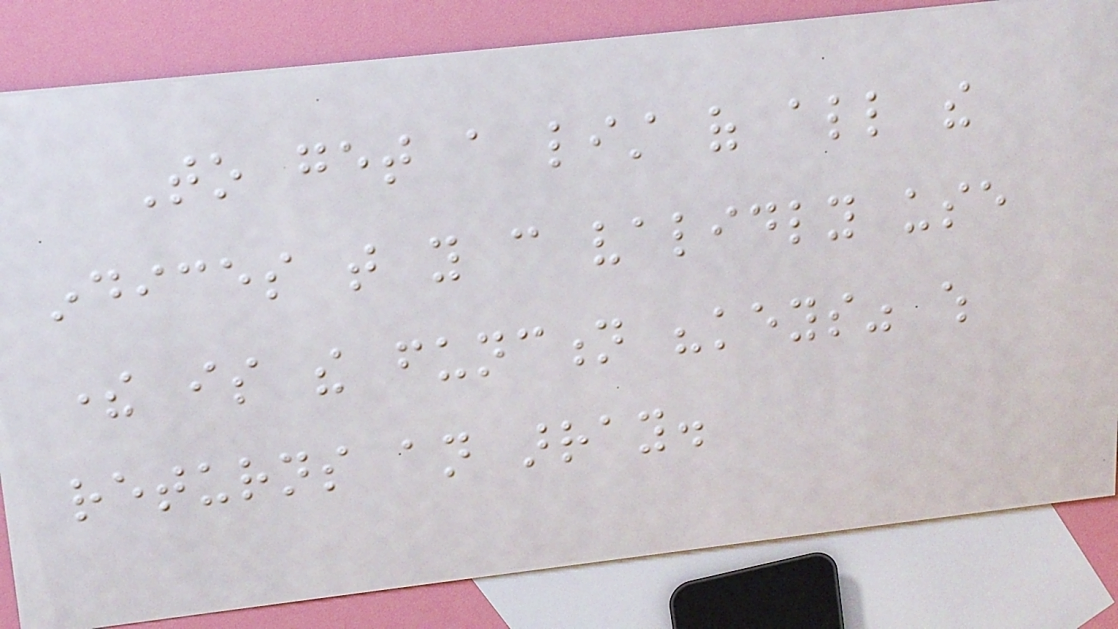To get a list of all the
indices that you can validly use
there is the function "keys" which
returns an array.
